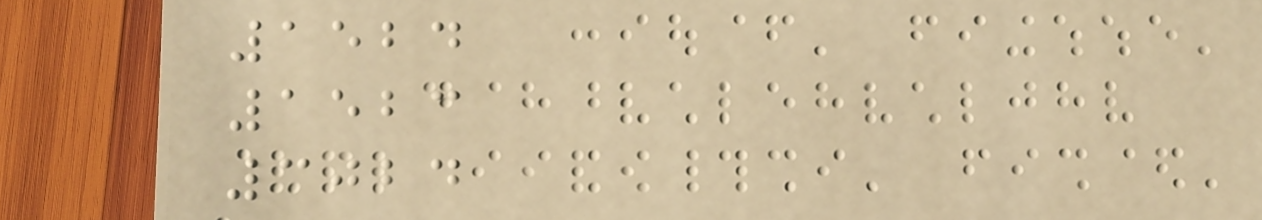1524
1523
3024
